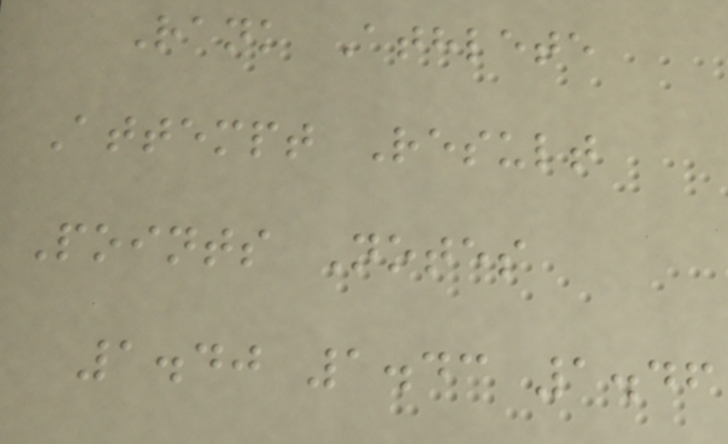Rank Athlete
Attempt Result
Points Notes
1.40 1.43 1.46
